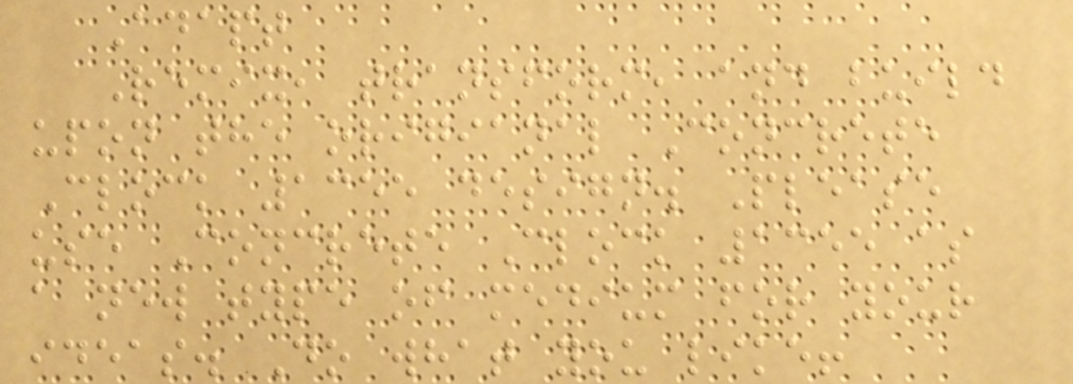Adapt
Remix, transform, and build
upon the origianal Concrete
Clock 1355 design. Please
use Concrete Clock 1355 as
a new type of medium for your
ideas. Do what you like!
